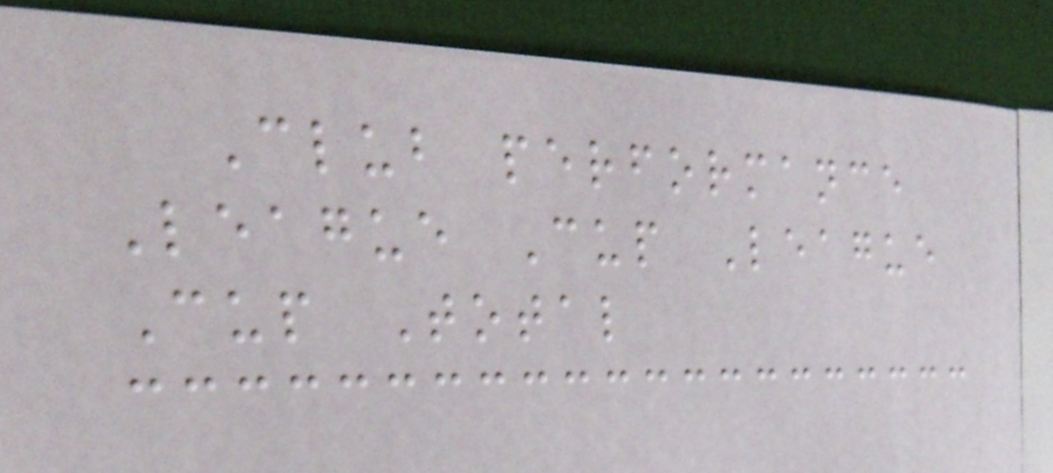Club performance
League Cup League
Cup Total
